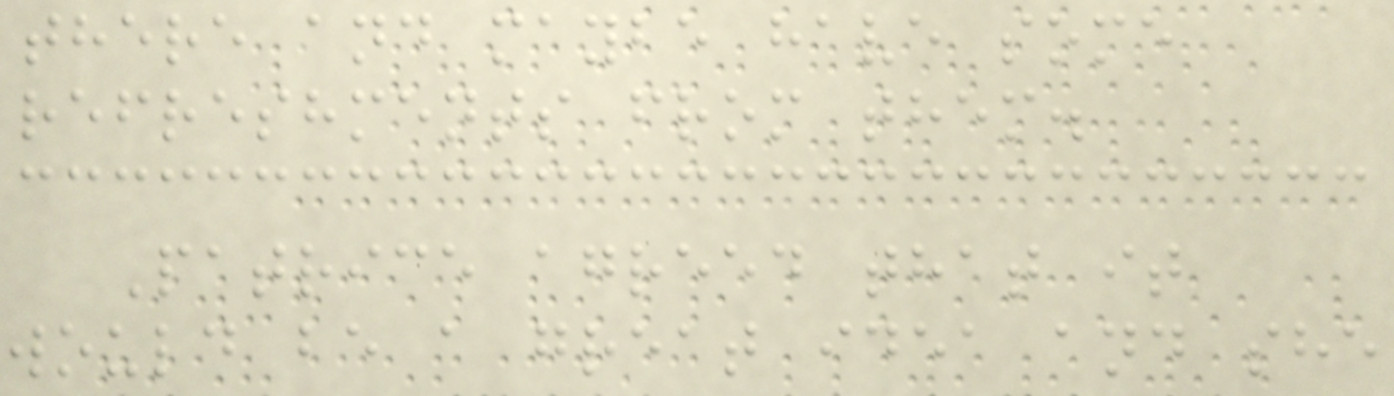there and maybe have some
refreshments from them.
Patrice agreed that it
would be a great idea and she
